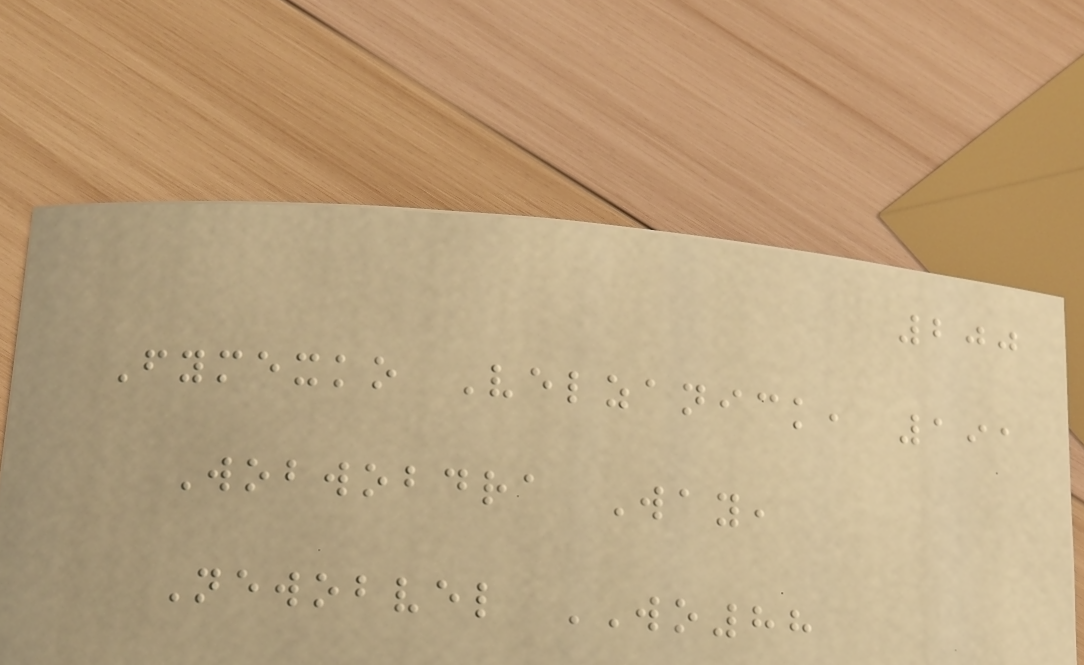200
Fymexko Velzanick, 191
Wobwobdra Way,
Newobvel WO88
